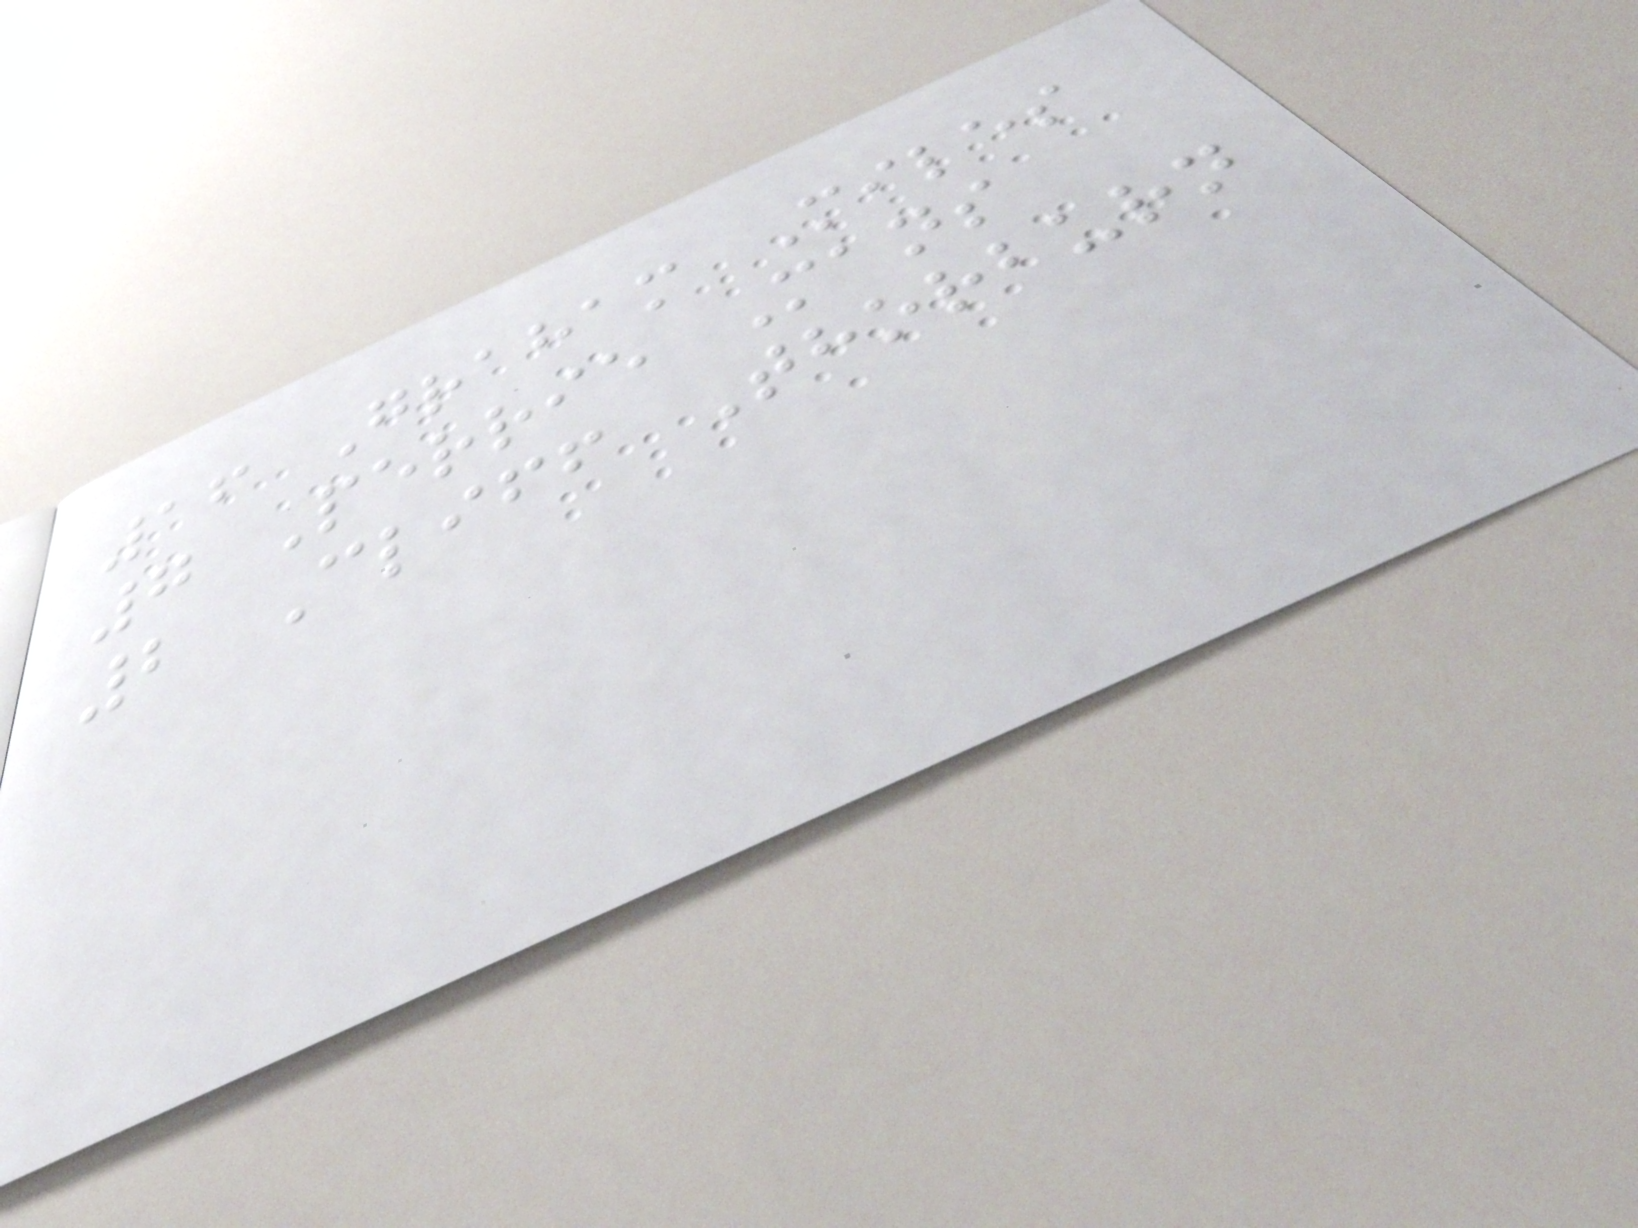16 Graham Miles
7 Perrie Mans
2 Cliff Thorburn
